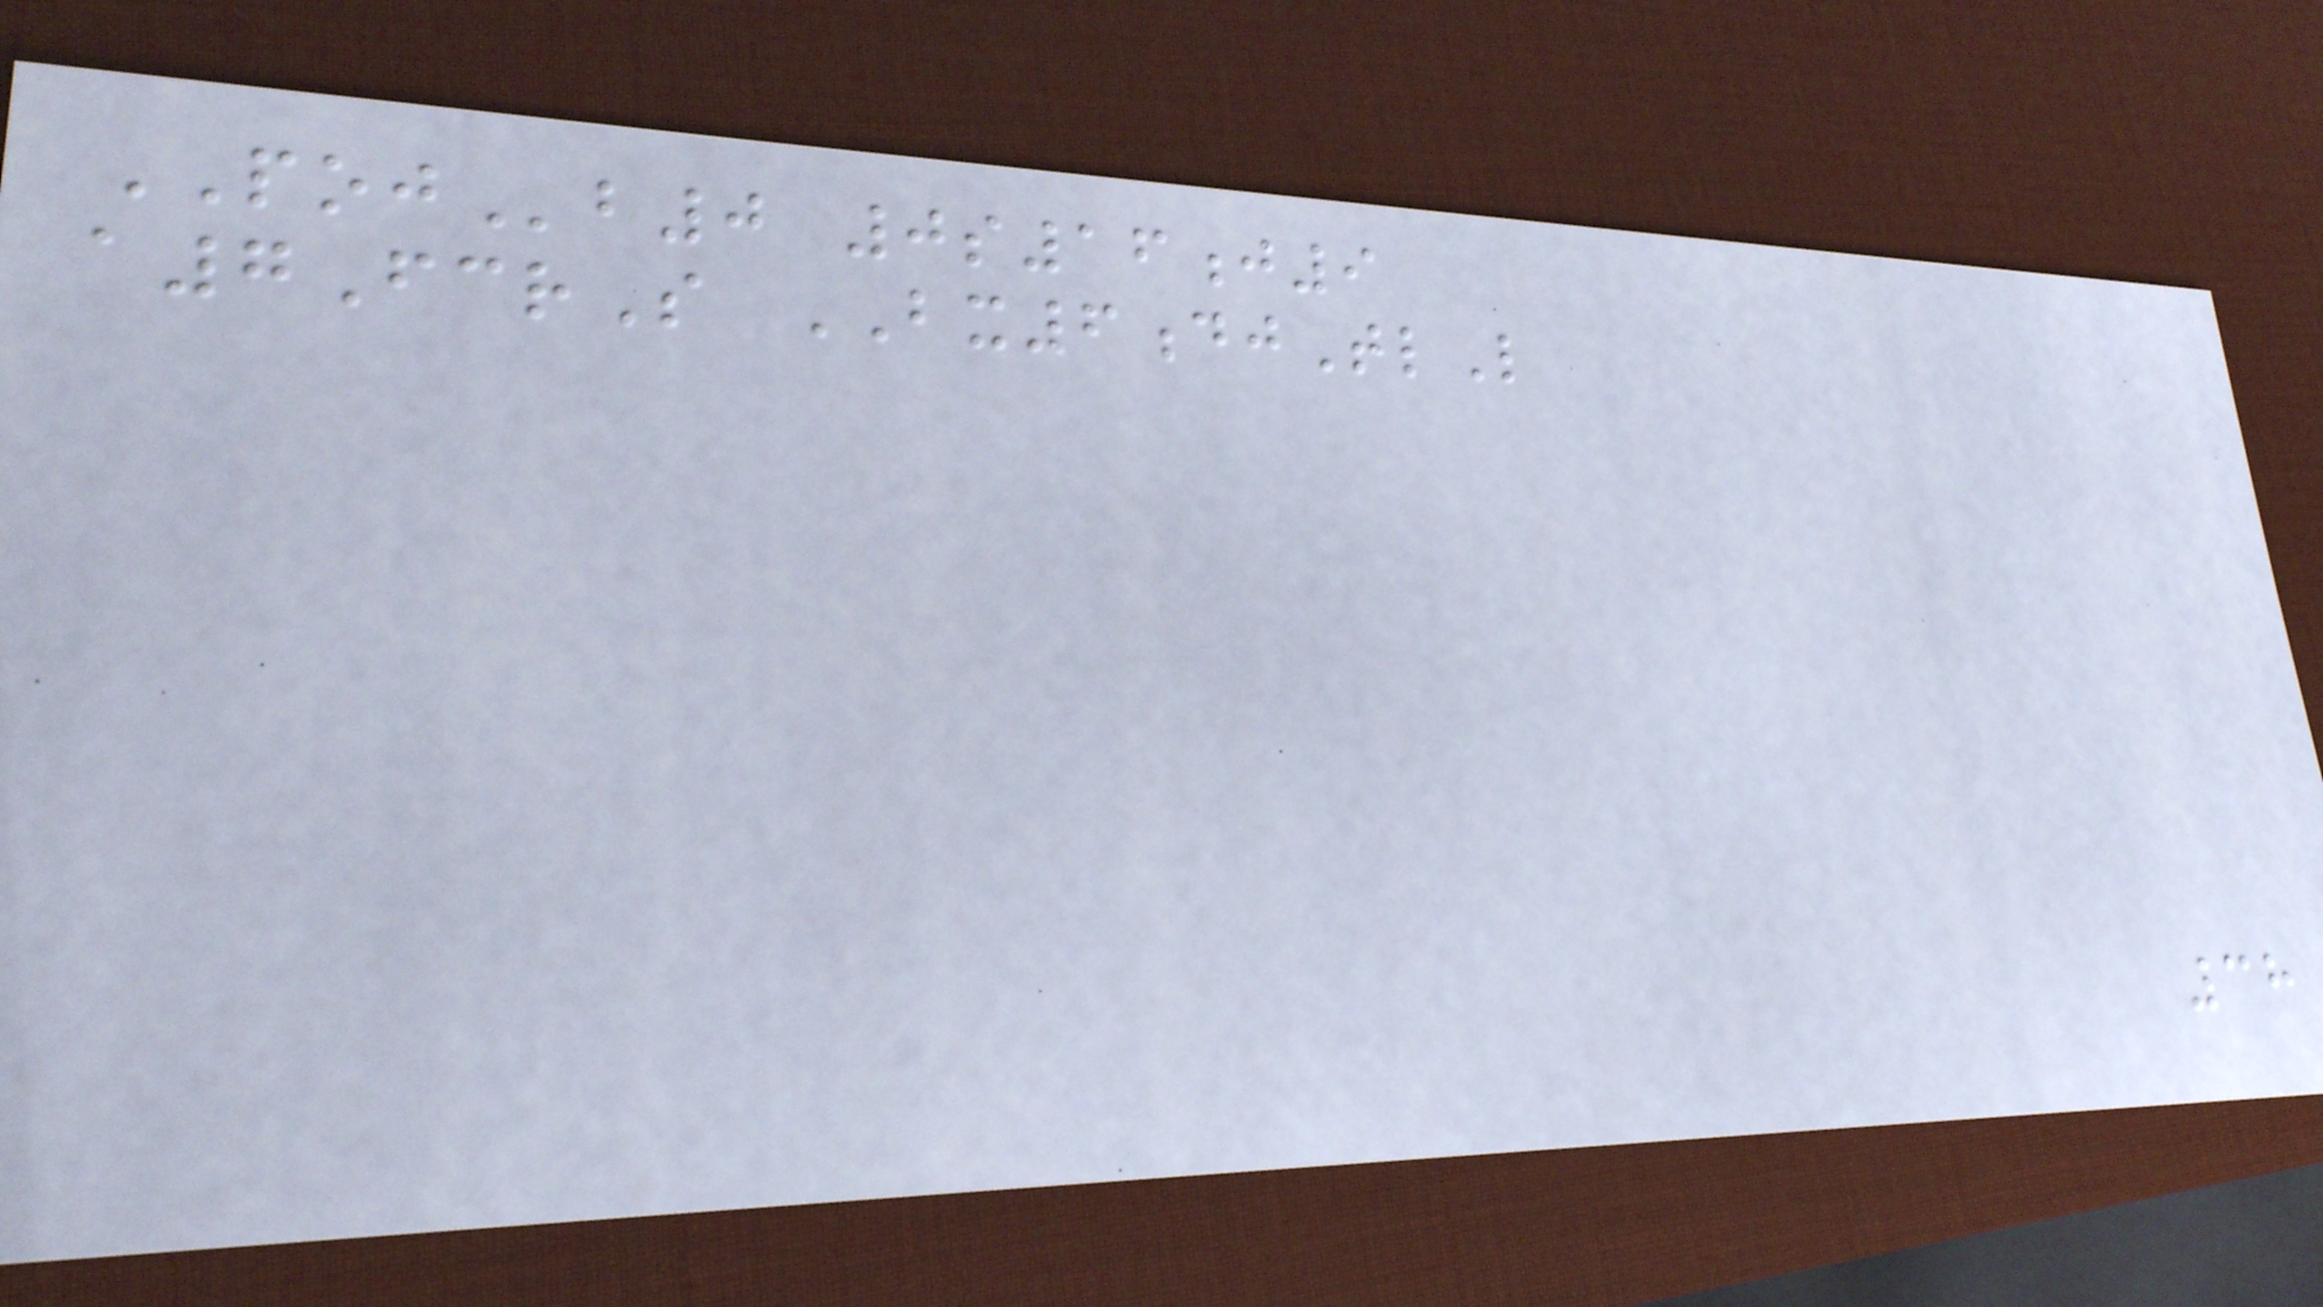POJb0 0s16j9
a7FcrS BX6djTlL
38
